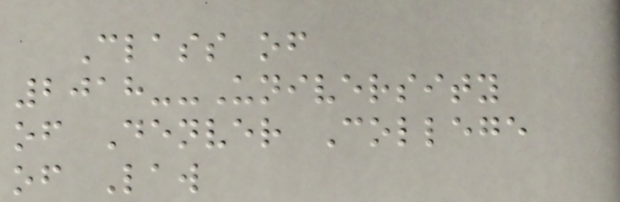Class of
2018--University
of Denver College
of Law
